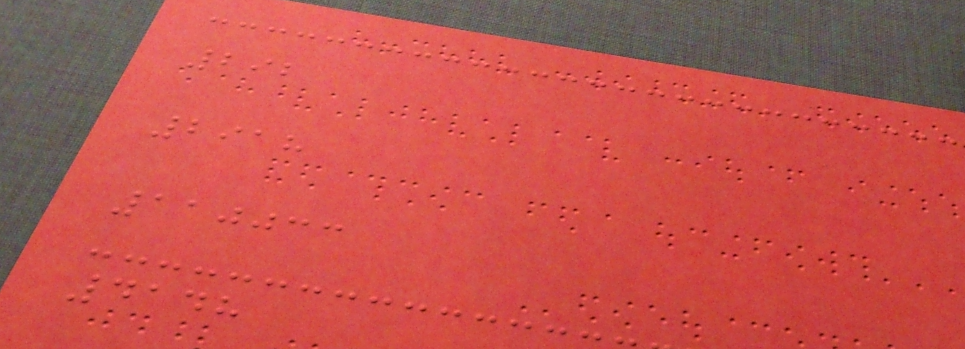292
2918
110033
4148
